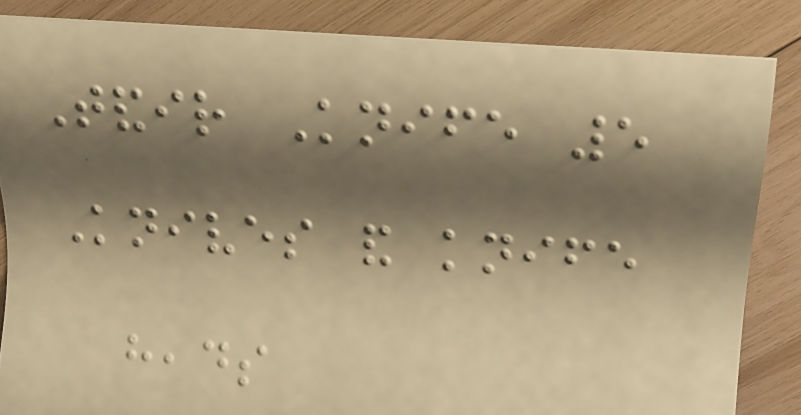Tandir Knife 5
Knives and knife
heads
